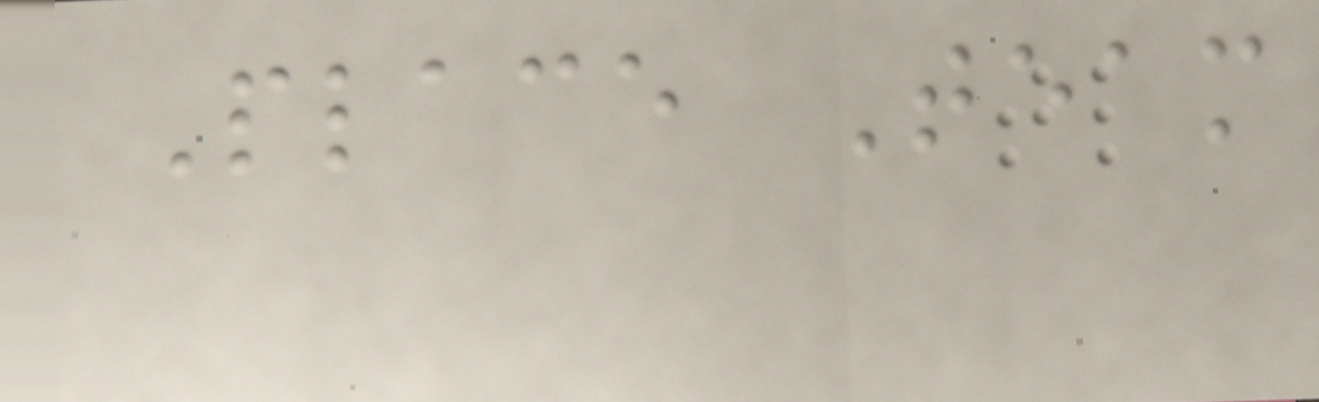Place Team
